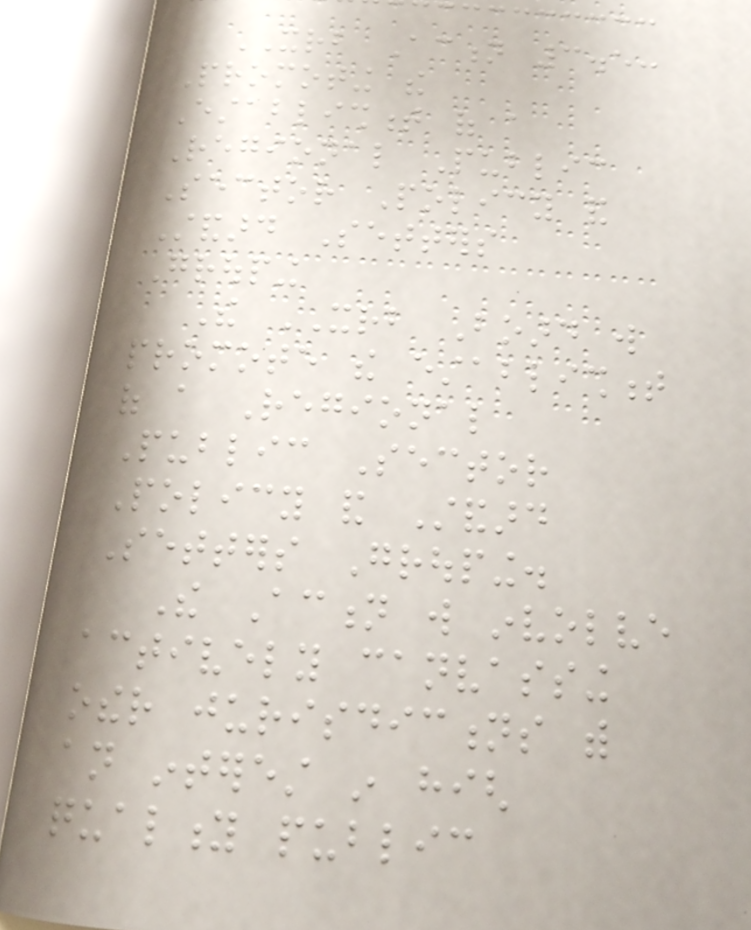XRB Action 3.5:
Promoting the
Establishment of a
Regional Public
Sector Policy and
Standard Setters
Grouping
The XRB Board will
promote the establishment
of a Regional
Public Sector
Policy and Standard
Setters Grouping.
The Action will involve
actively canvassing
other jurisdictions with
an interest in high
quality public
